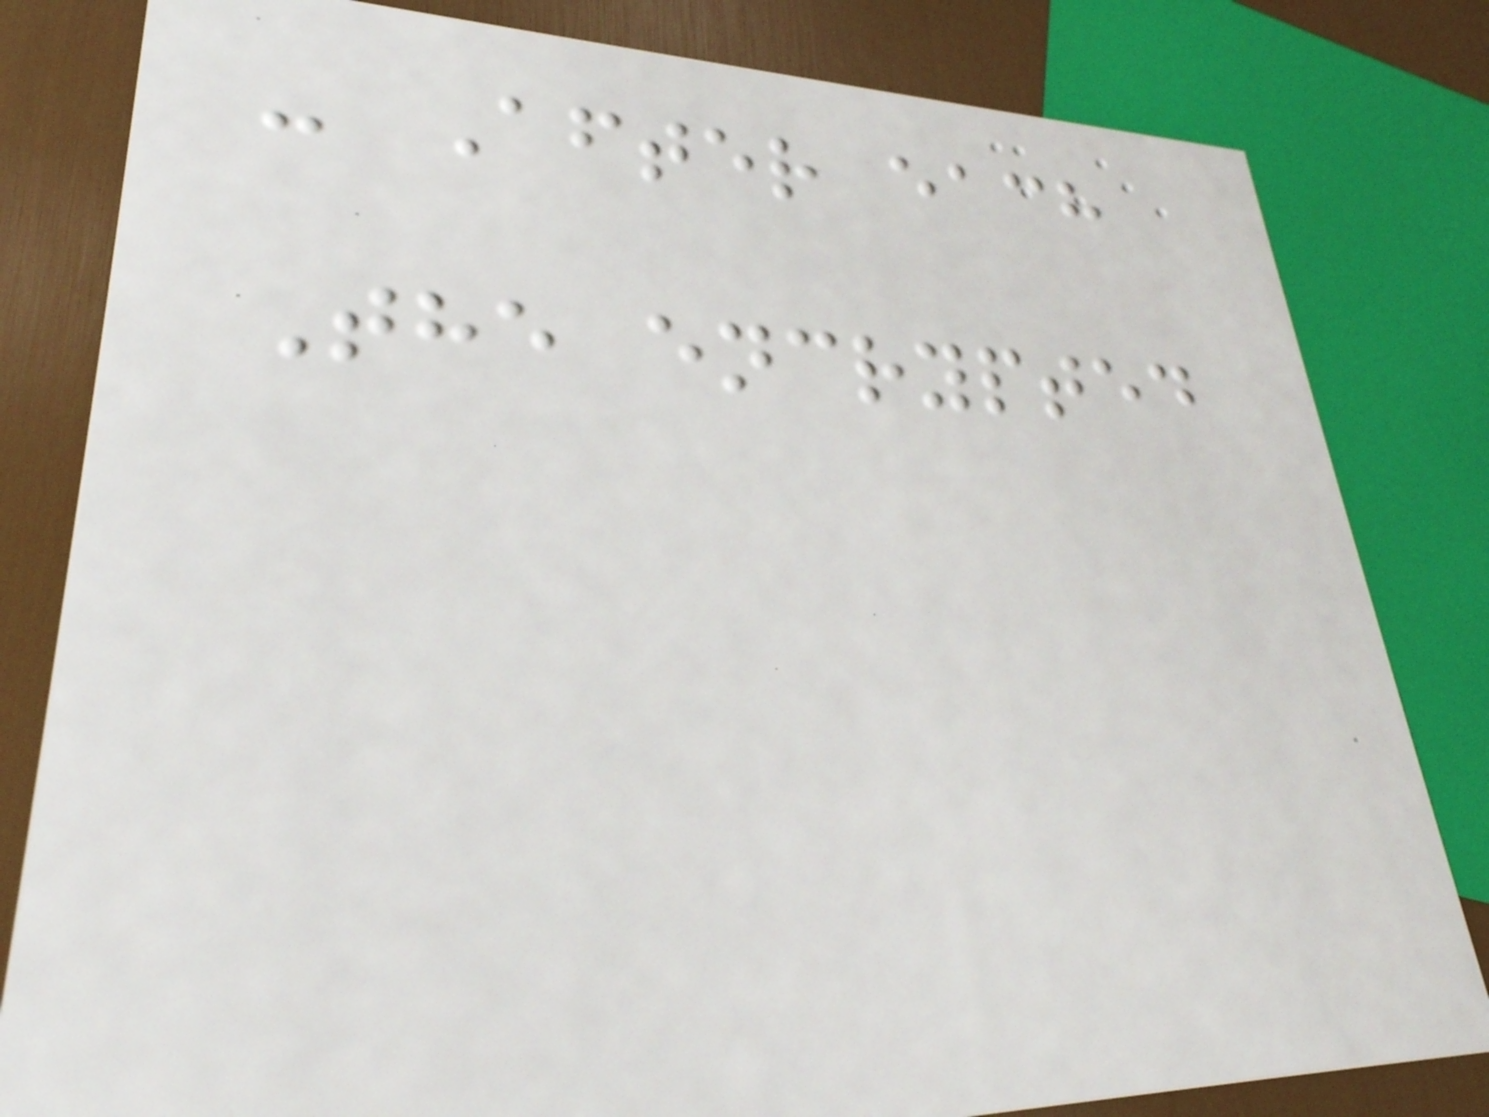- After each
The encrypted
